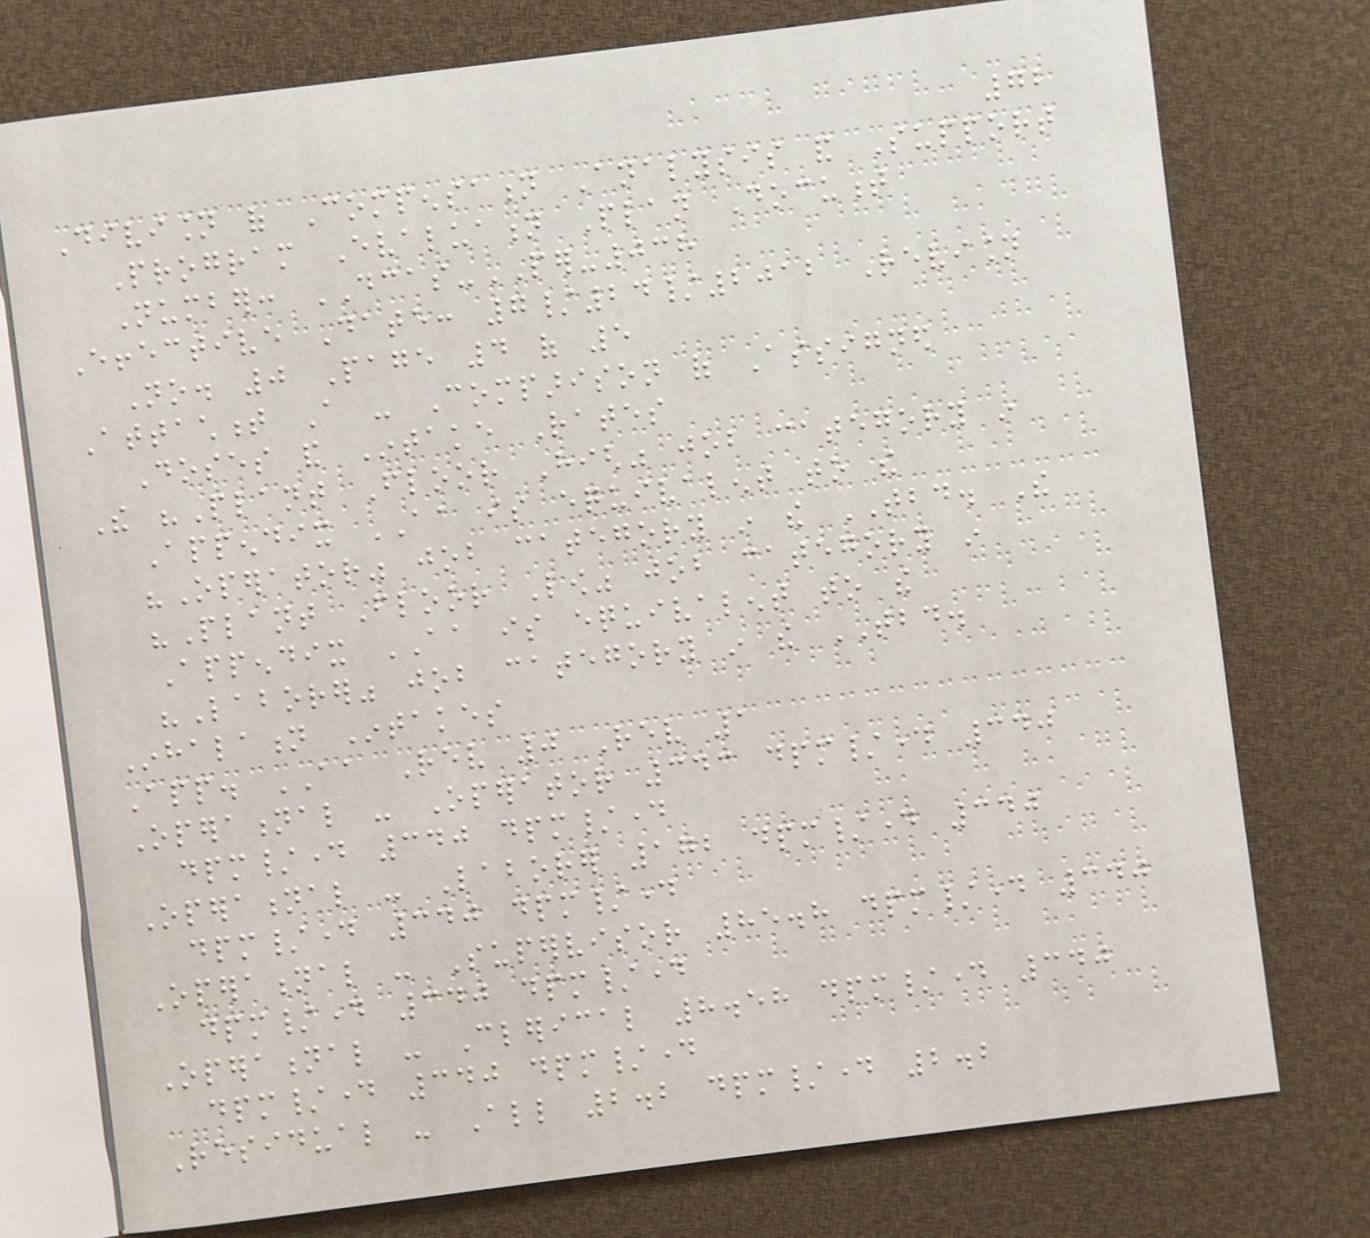72
Division of Compensation Analysis and Support
Program Evaluation Plan Document
Number: DCAS-PER-038
Effective Date: 7/24/2012 Revision
No. 0 Page 4 of 5
Attachment A - Comparison of Assigned
Doses and Intake Rates
The "Plant Floor High" job category in
Appendix AA is equivalent to the
"Operator" job category in the TBD. The
"Plant Floor Low" job category in
Appendix AA is equivalent to the
"Laborer" job category in the TBD.
Inhalation Intakes
App. AA Rev 0 Rev 1
Operational - Operator 343 dpm/day 340
dpm/day 340 dpm/day
Operational - Laborer 172 dpm/day 340
dpm/day 340 dpm/day
Operational - Supervisor 85.8 dpm/day 340
dpm/day 340 dpm/day
Operational - Clerical 8.58 dpm/day 340
dpm/day 340 dpm/day
Residual - All 2.2 dpm/day 2.2
